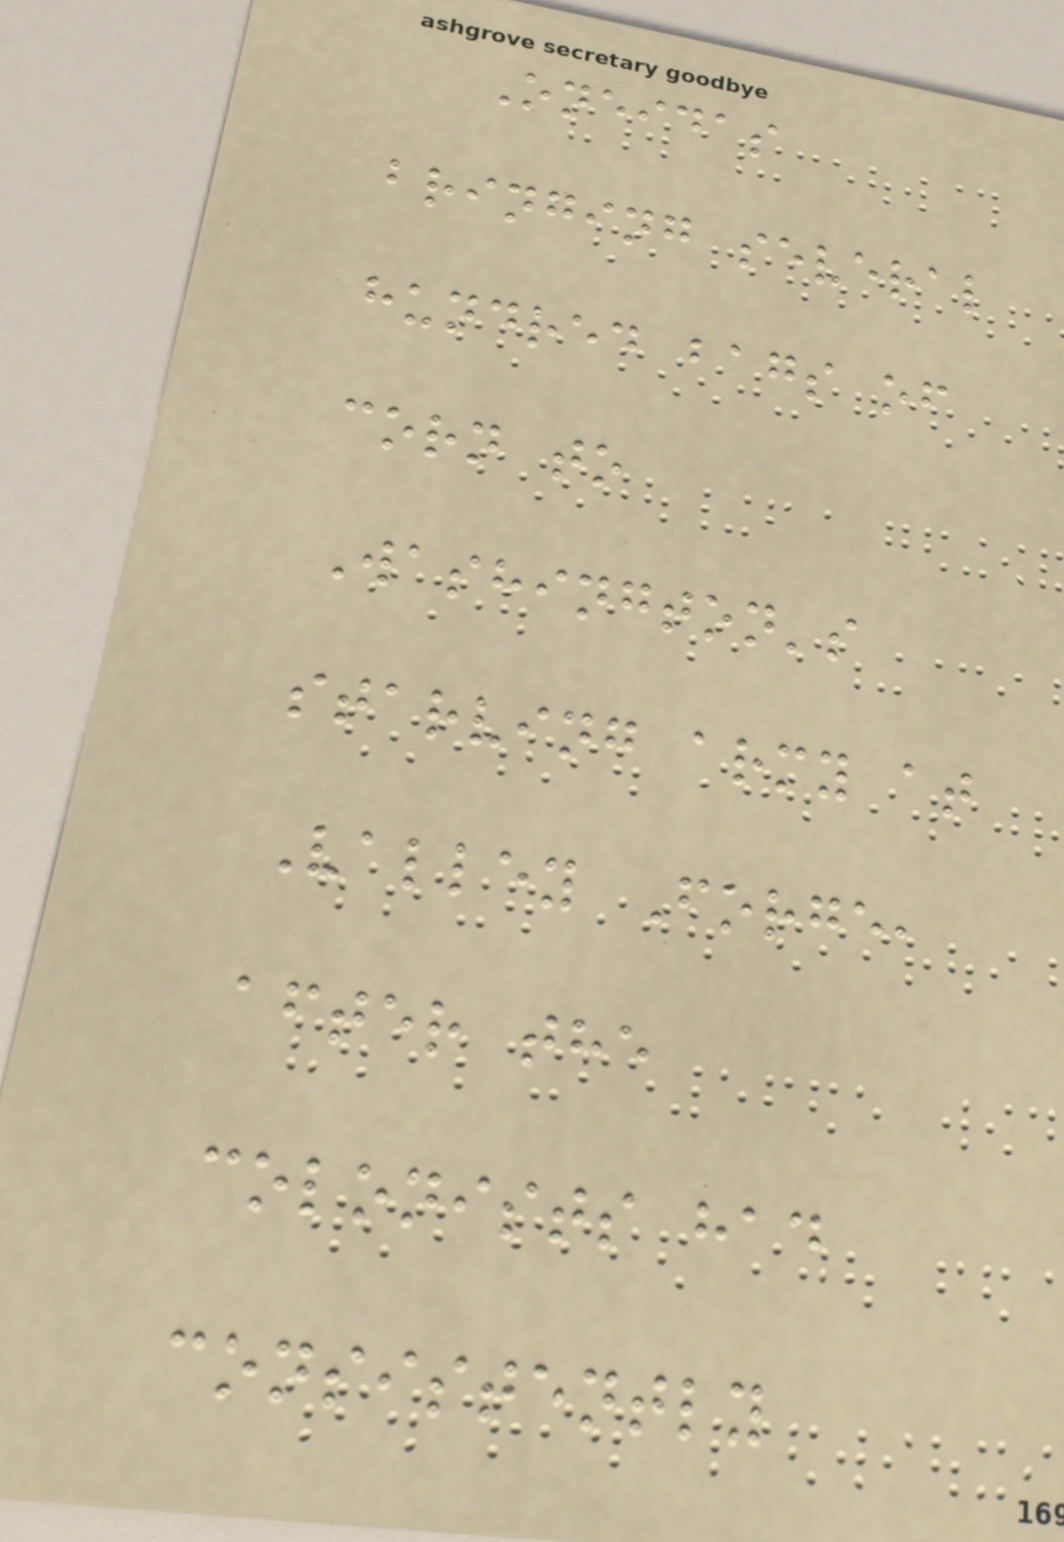Oneidas
bringing several
hundred bags of
corn to
Washington's
starving army at
Valley Forge,
after the
colonists had
consistently
